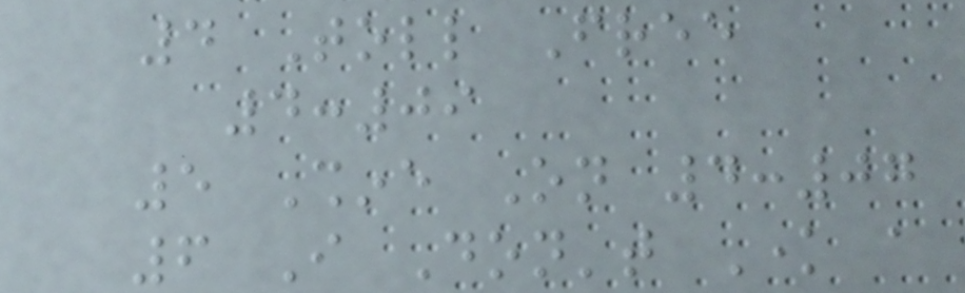4 Toll Free
4:09
5 Shine On 4:07
6 I Don't Know a
